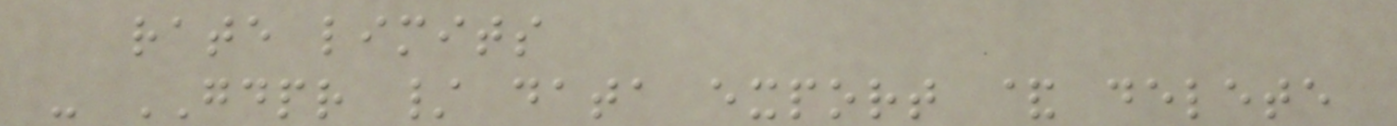rate limits
- GDPR / data export & delete
